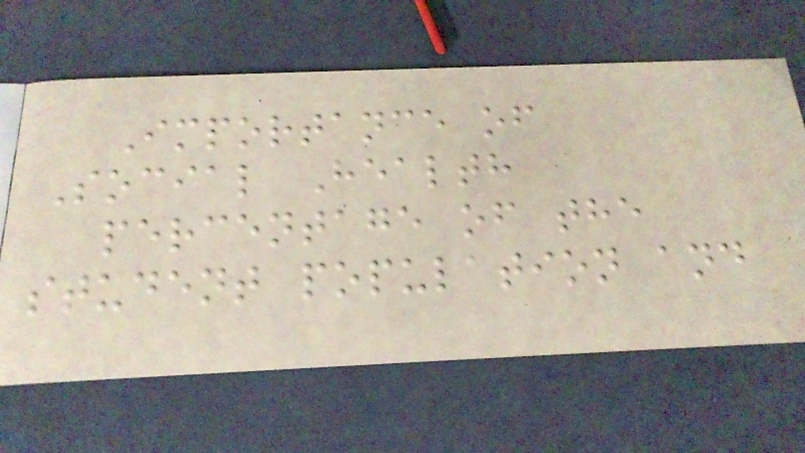Importance of
Social Health
percentage of the
student population and
